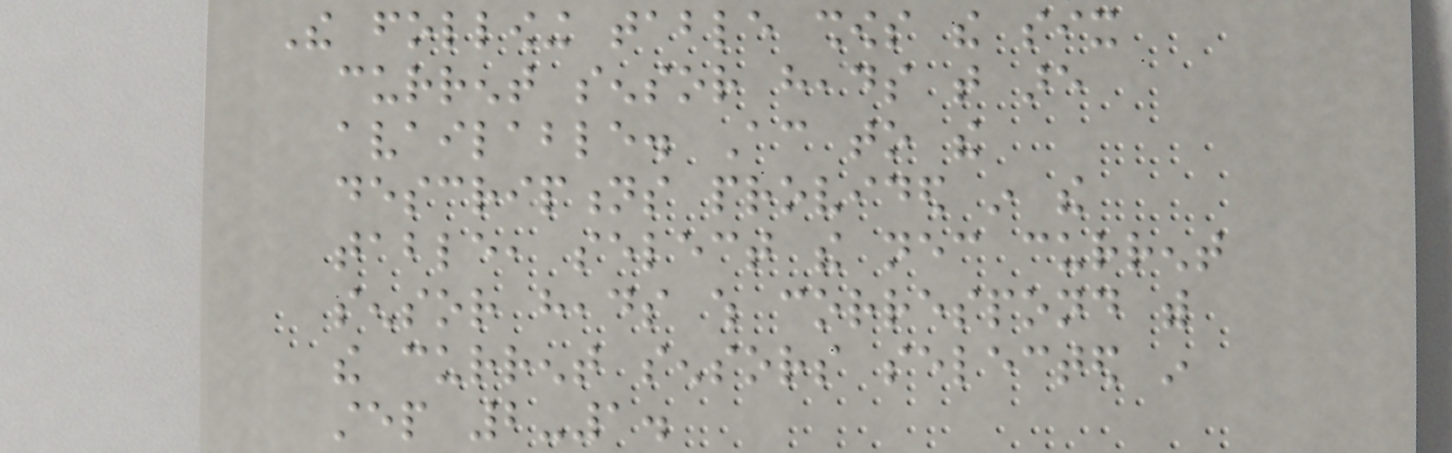The following table shows the six
current sensor heads that are
available. According to the
descriptions provided in the
table, select the necessary current
sensor heads which correspond with
the current sensors selected in
step 2-1.
